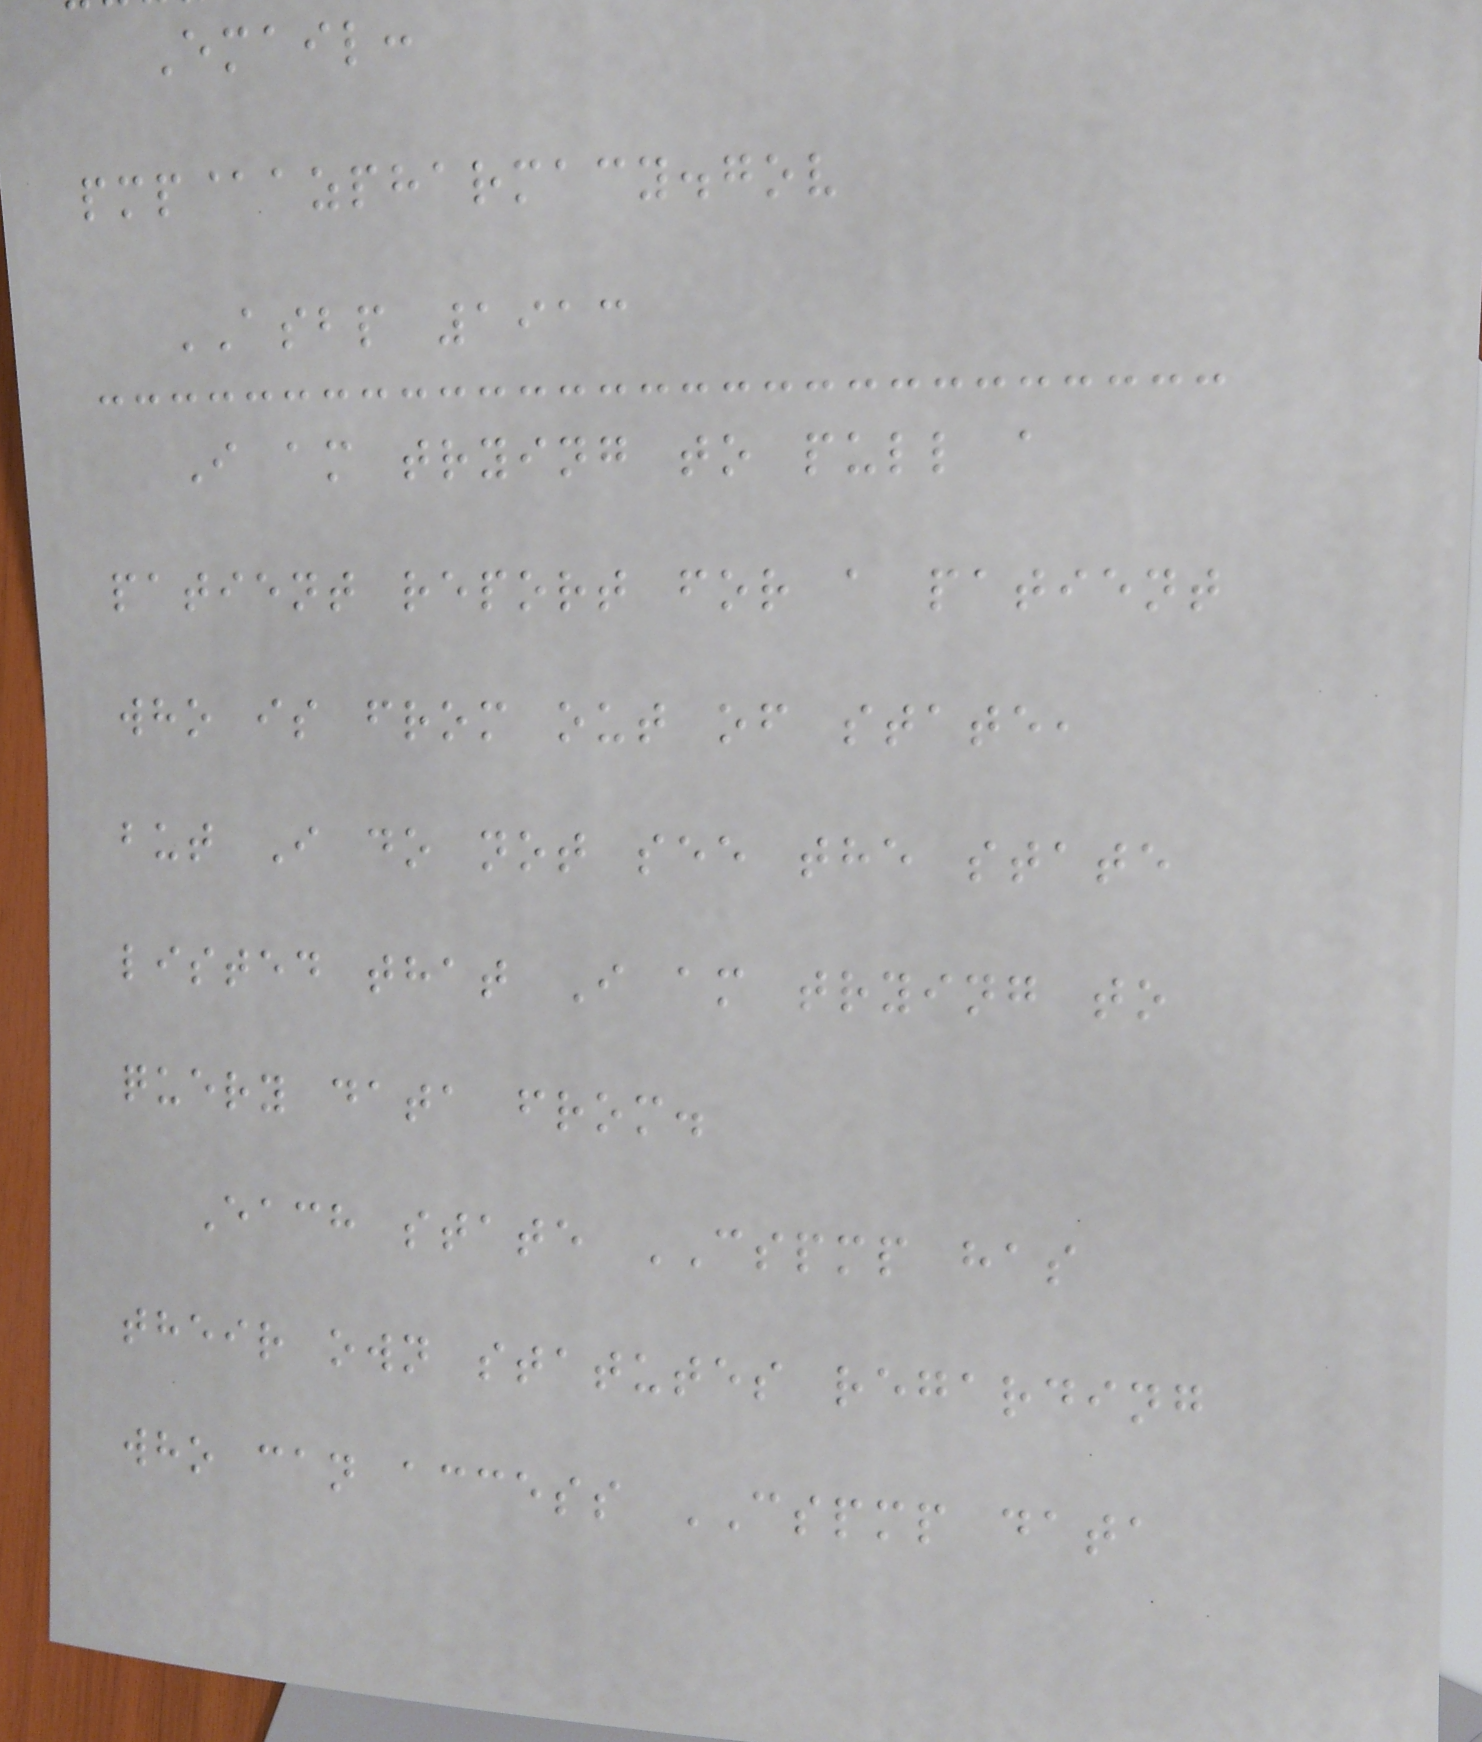Email:
pmp@azpharmacy.gov
ASBP 1913
I am trying to pull a
patient report for a patient
who is from out of state,
but I do not see the state
listed that I am trying to
query data from.
Each state CSPMP has
their own statutes regarding
who can access CSPMP data
